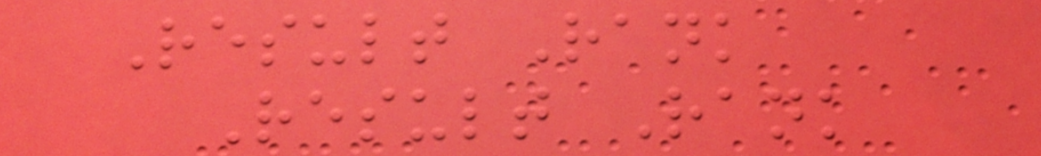Result Rank
Result Rank
